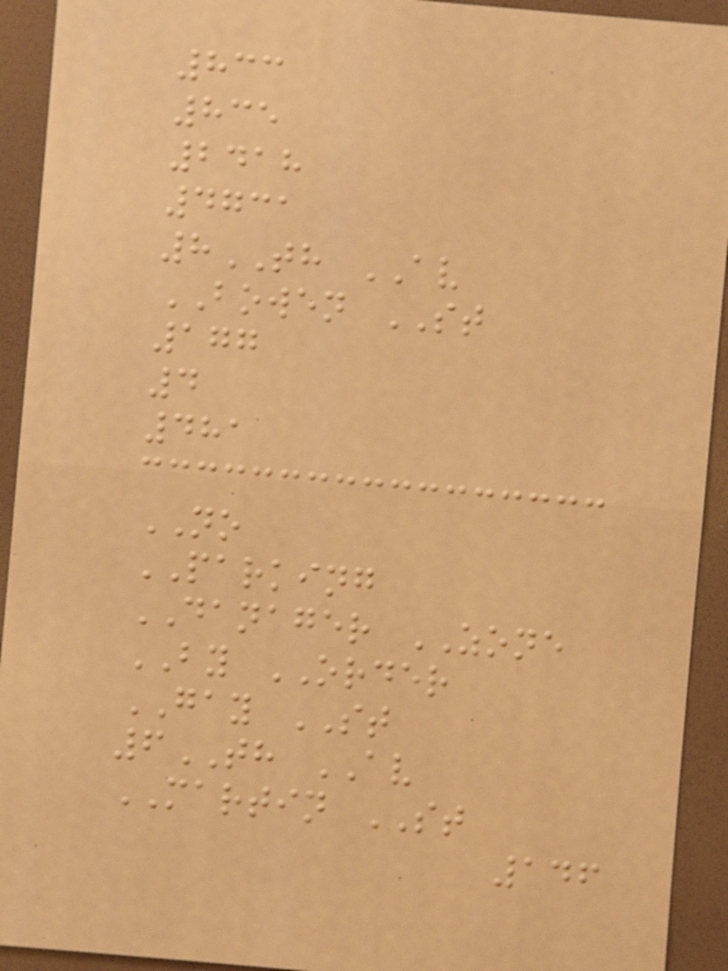833
835
2418
4731
8TH AV
BOWEN ST
177
4
481
NO
PARKING
DANAGER ZONE
BY ORDER
GAY ST
6TH AV
MARTIN ST
146
